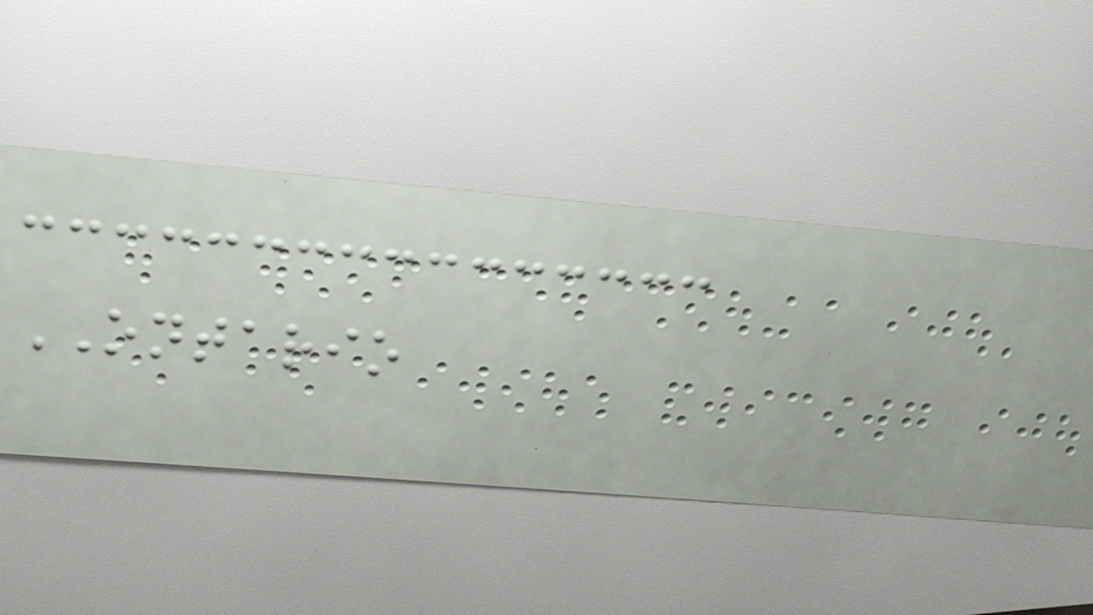ONTARIO
